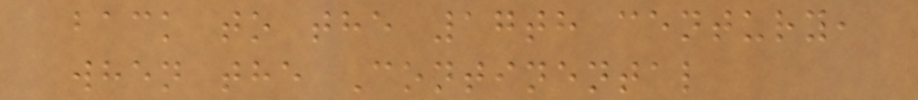back to the 17th century,
when the Continental
